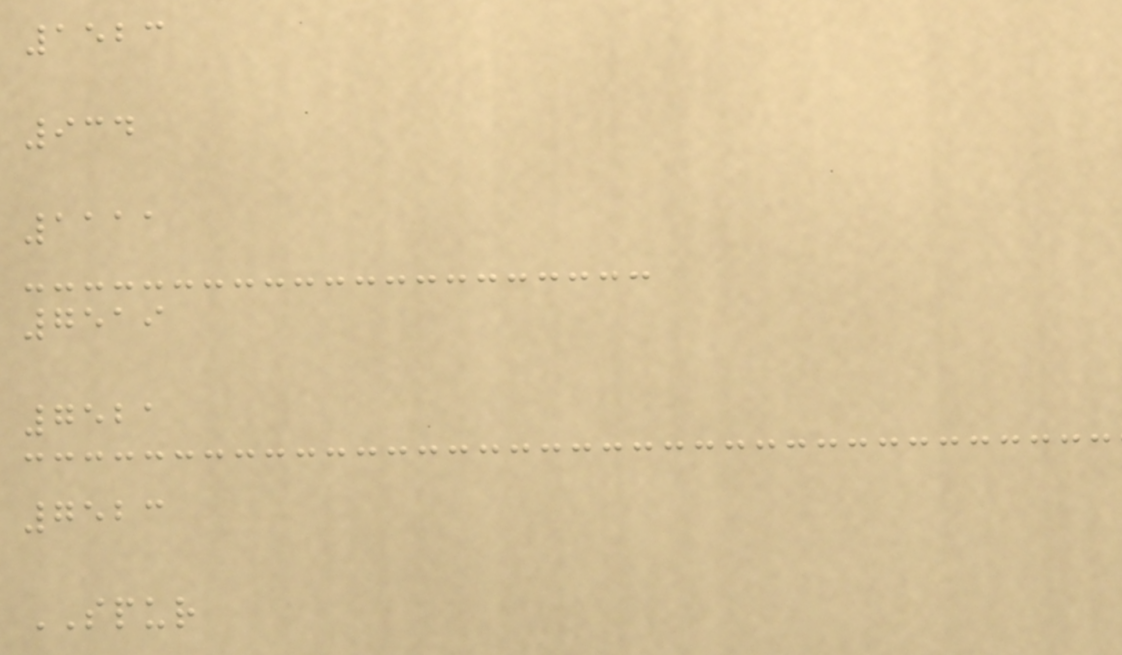1523
934
1111
7519
7521
7523
SPUR
